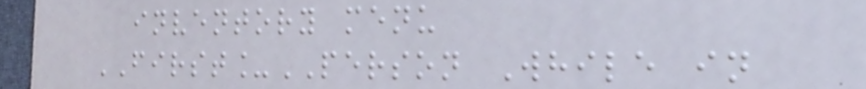inventory menu
FIRST_PERSON While in
